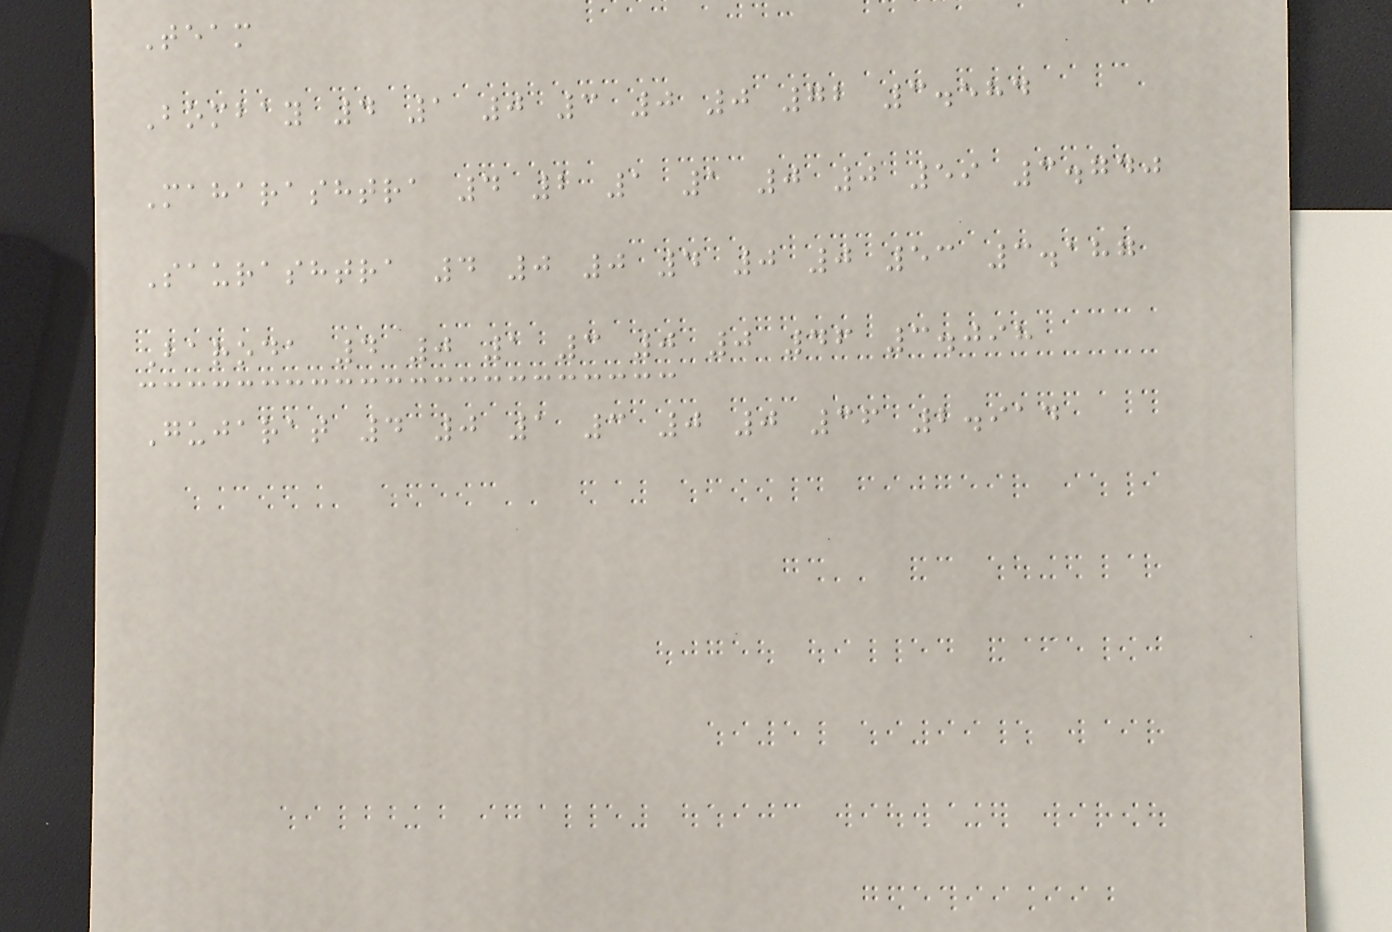Team
Bombay 4 1 0 3 0 0 72 3.584
Maharashtra 4 2 1 1 0 0 59 3.740
Saurashtra 4 0 0 4 0 0 53 3.187
Baroda 4 0 1 3 0 0 46 3.098
Gujarat 4 0 1 3 0 0 36 2.914
